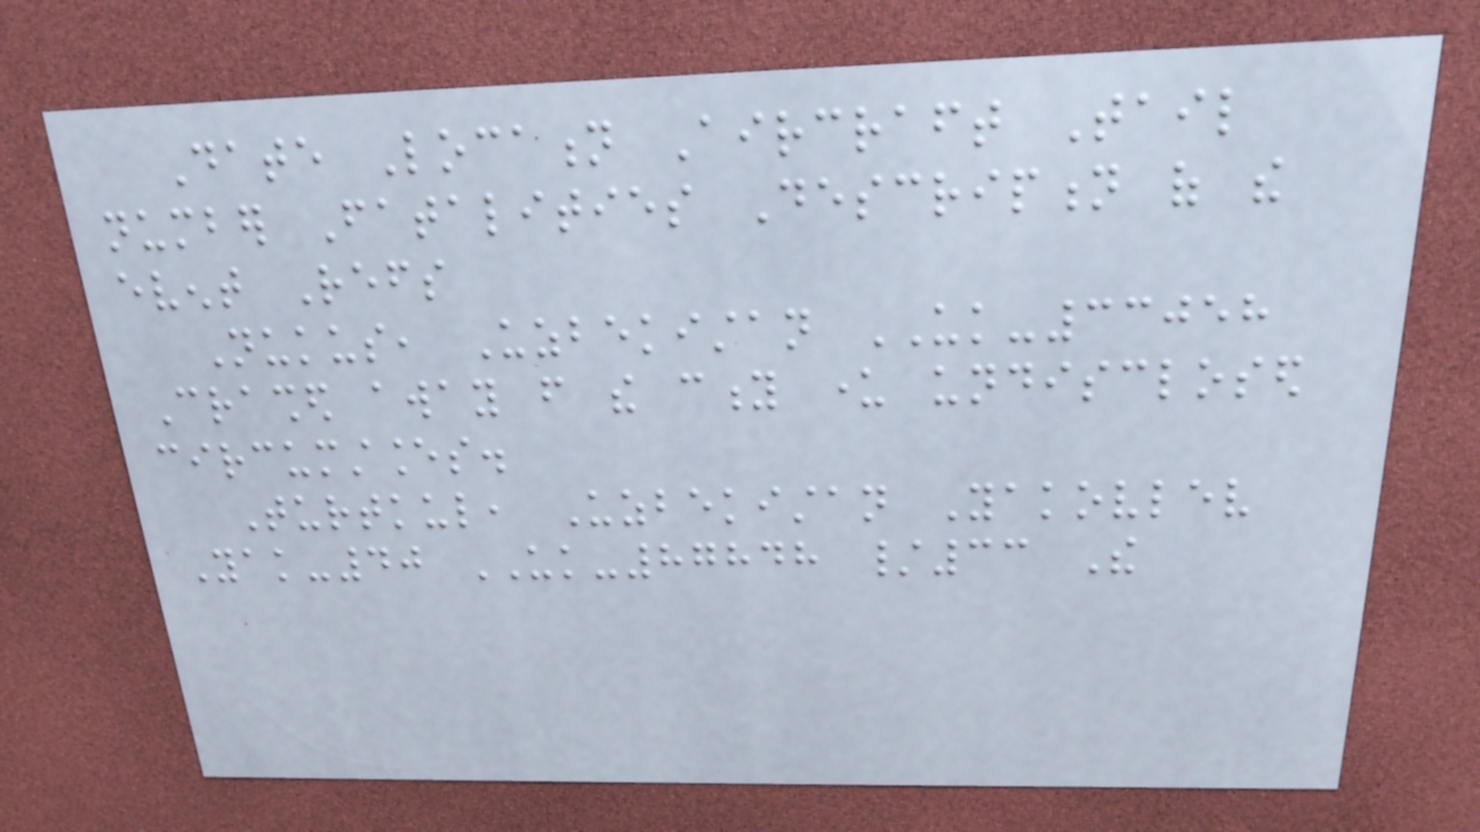Date Location Aircraft Tail
number Fatalities Description of the
event Refs
Nukus, Uzbekistan UK-33058
Crashed away from the city under undisclosed
circumstances.
Turtkul, Uzbekistan Yakovlev
Yak-40 UK-87848 /33 The
